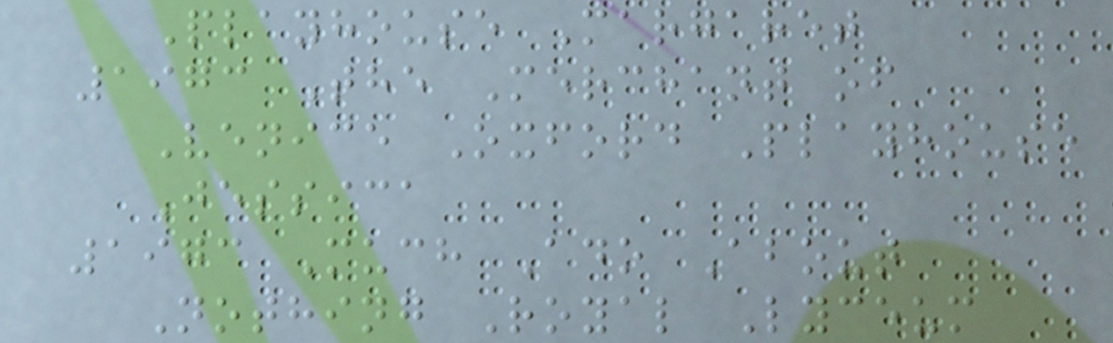Playhouse Margaret
1973 The Merchant of
Venice Oxford Playhouse
Jessica
1973 Much Ado About
Nothing Royal Lyceum
